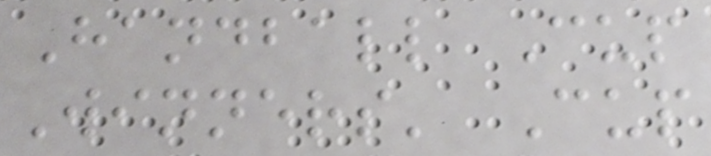Handball Cup
Winners' Cup
